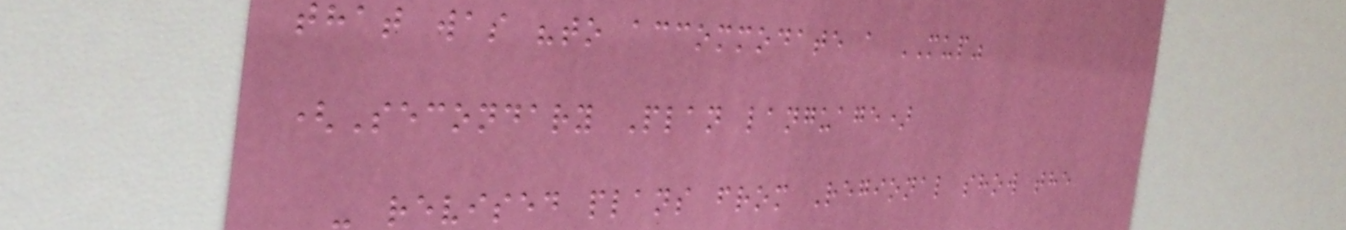that was "to accommodate a MUP"
(Secondary Plan language)
- revised plans from Regional show the
